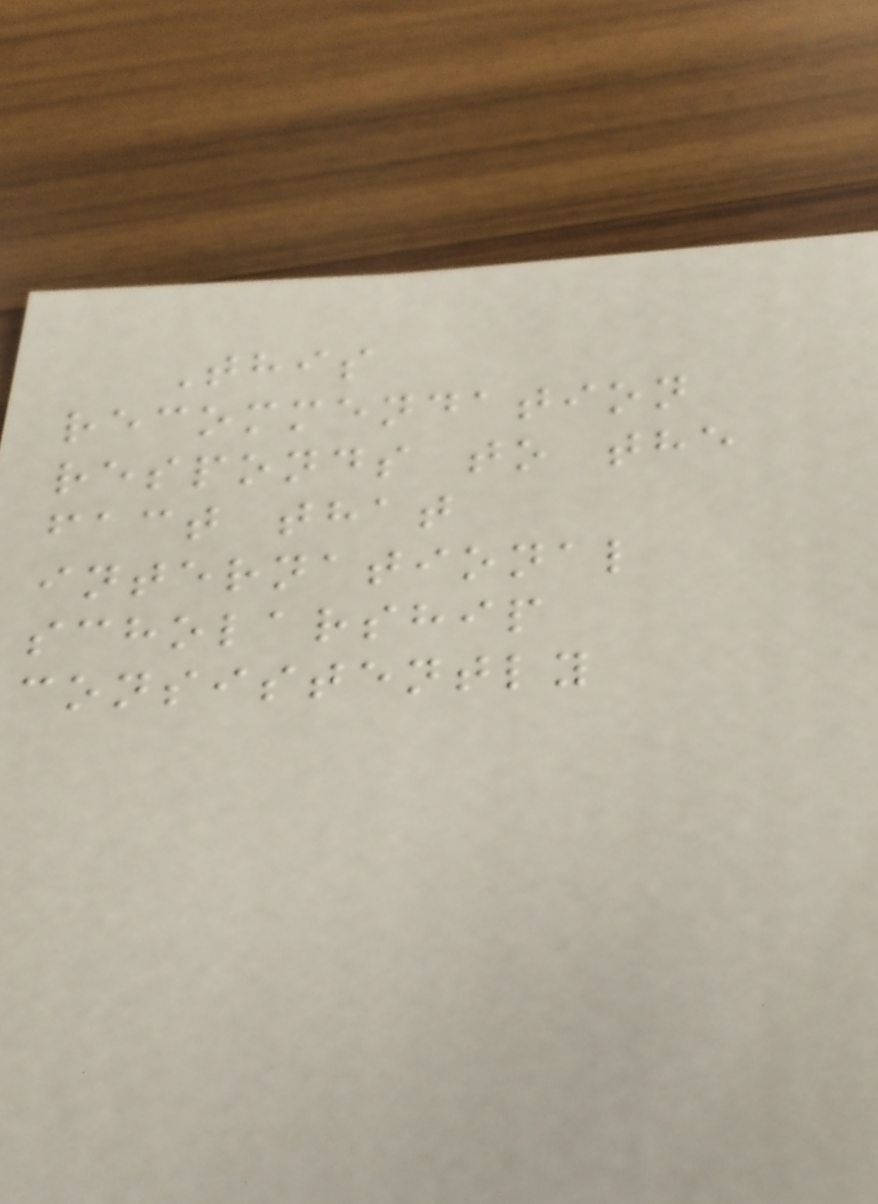This
recommendation
responds to the
fact that
international
scholarship
consistently
